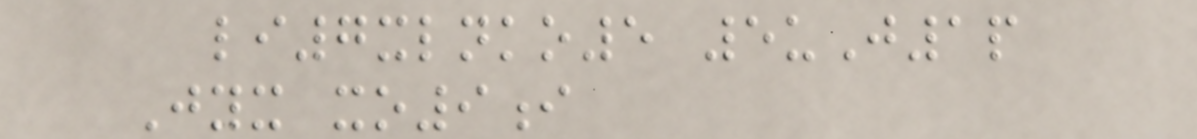li7xlnko5 5uJ1p
Jyx xo9i
